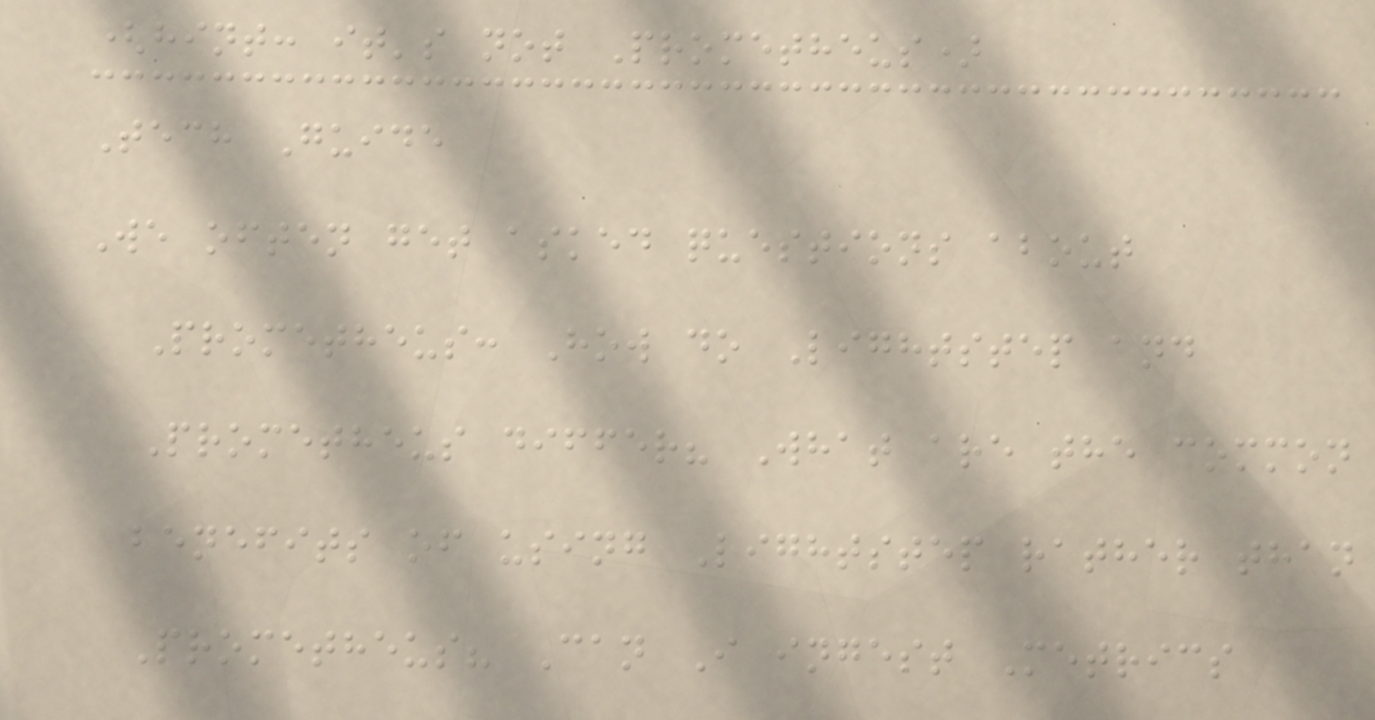(hint: it's not Prometheus)
Tech Guide
We often get asked questions about
Prometheus: How do Lightstep and
Prometheus differ? What are the common
benefits of using Lightstep rather than
Prometheus? Can I ingest Metrics
